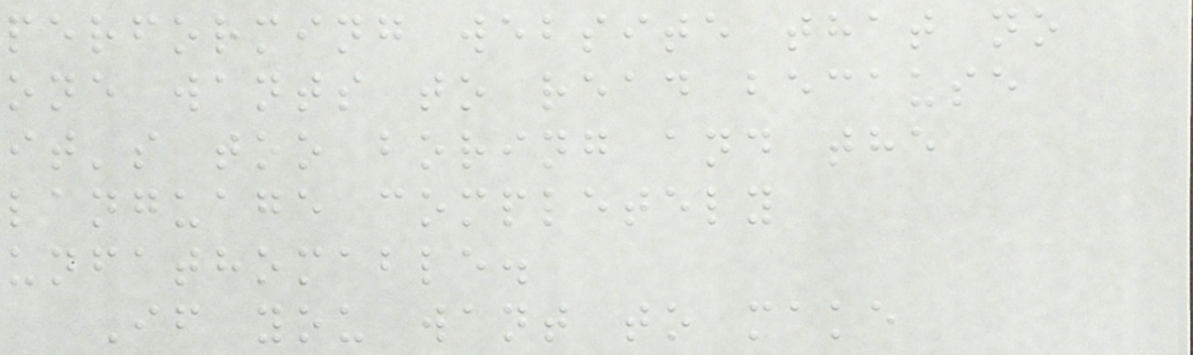performing website that no
one wants to read because
it's too boring and the
language completely
unfathomable.
If you want to make
